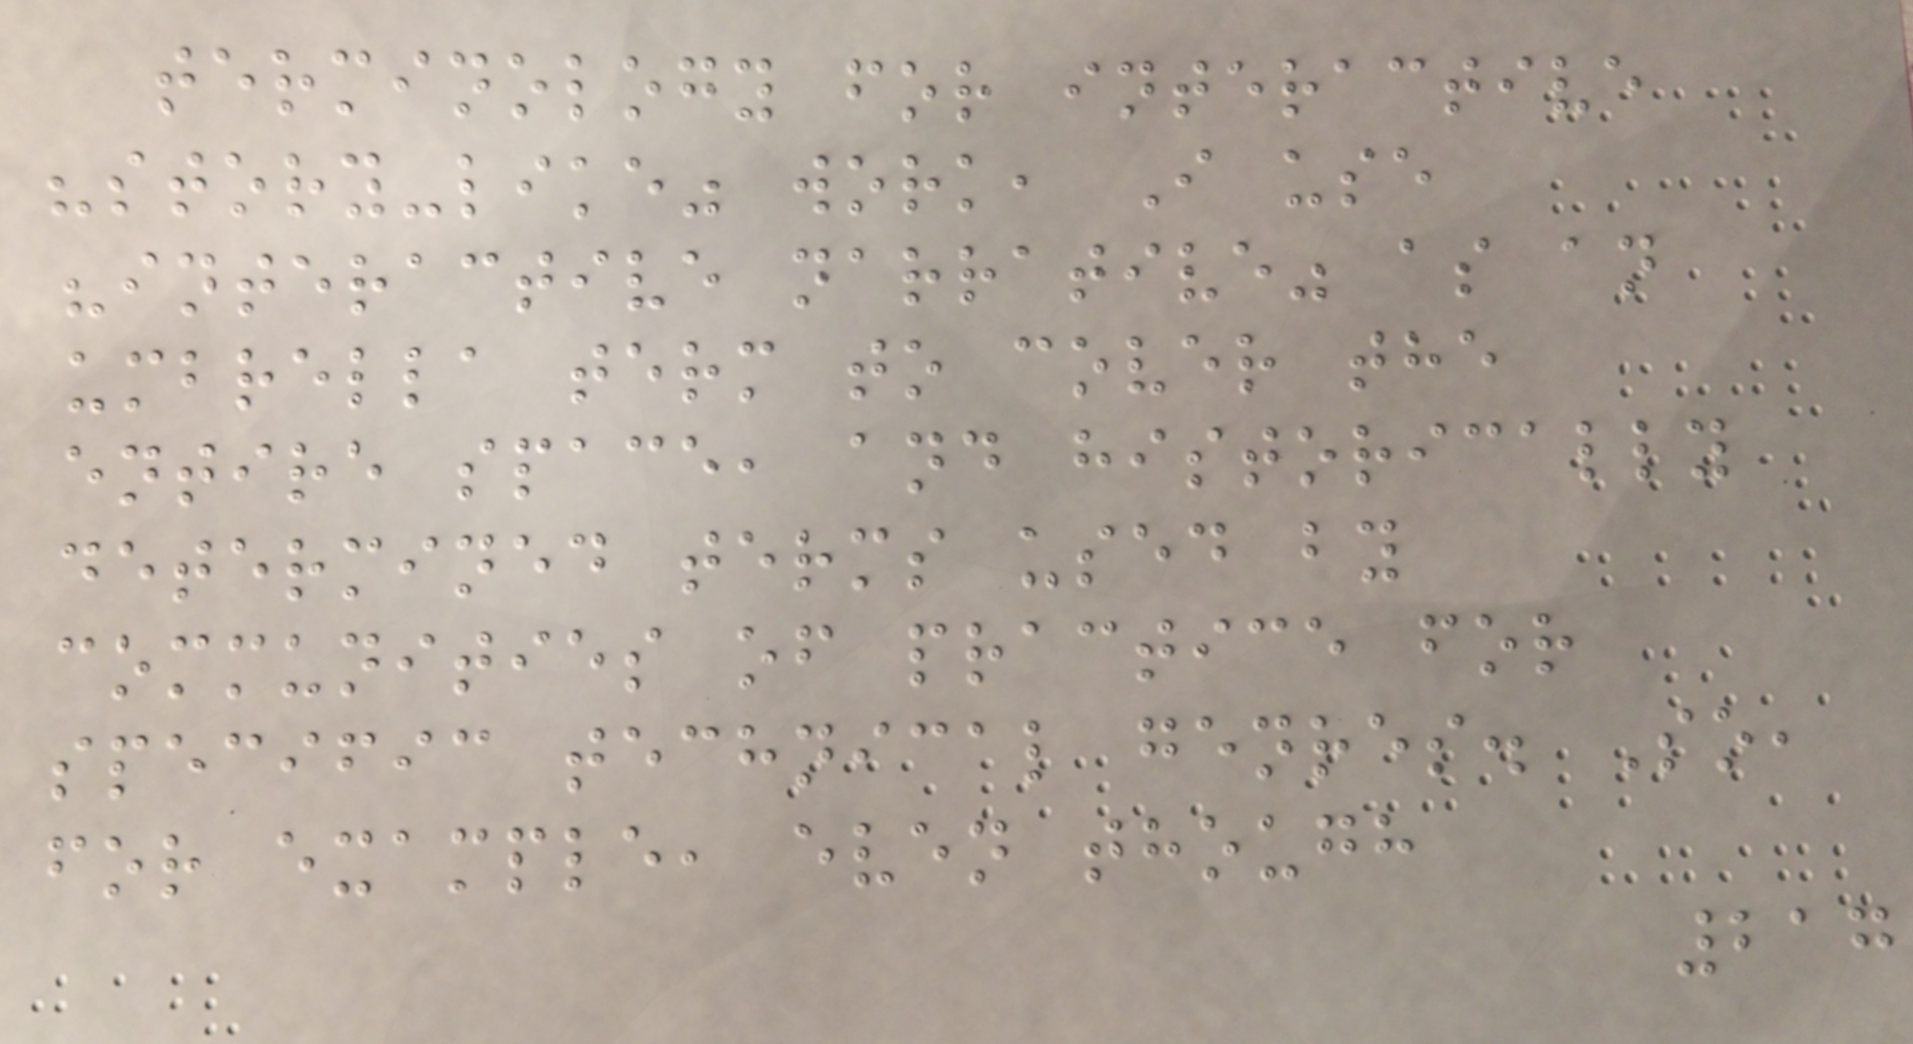terminology for interactive
"story-like" work, I use
"interactive narrative" as an
umbrella term to cover the
entire space, and historically
determined terms used by
communities of practice for
specific technical genres. So,
for example, even though
217
